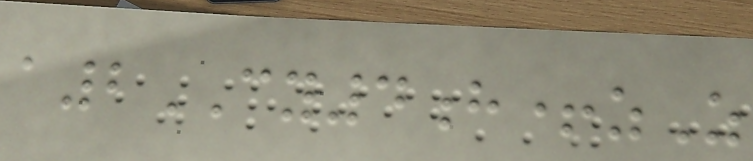a2CY4h+zZ
